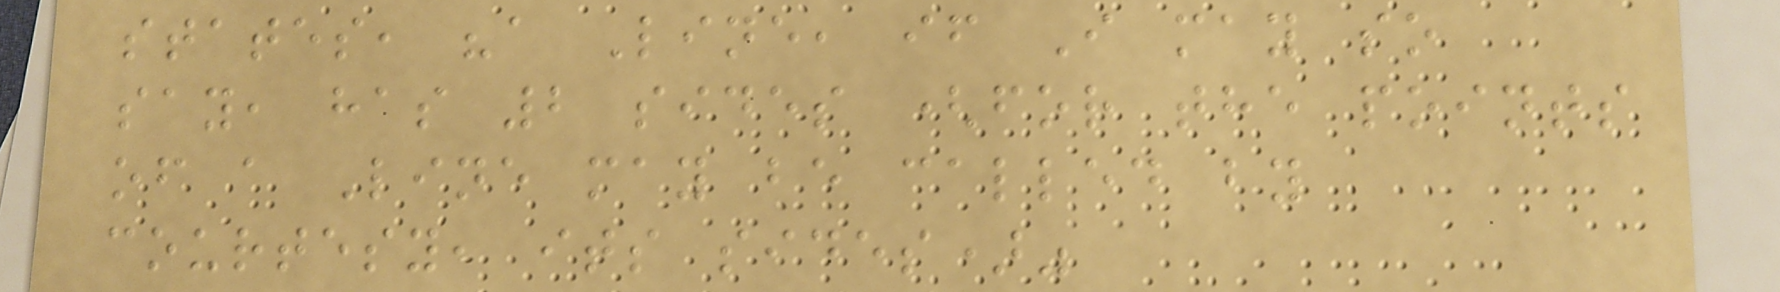states, "a Line, if I may so
say, has 2 sides (for the points
of a Line may be called by
courtesy, its sides)"
